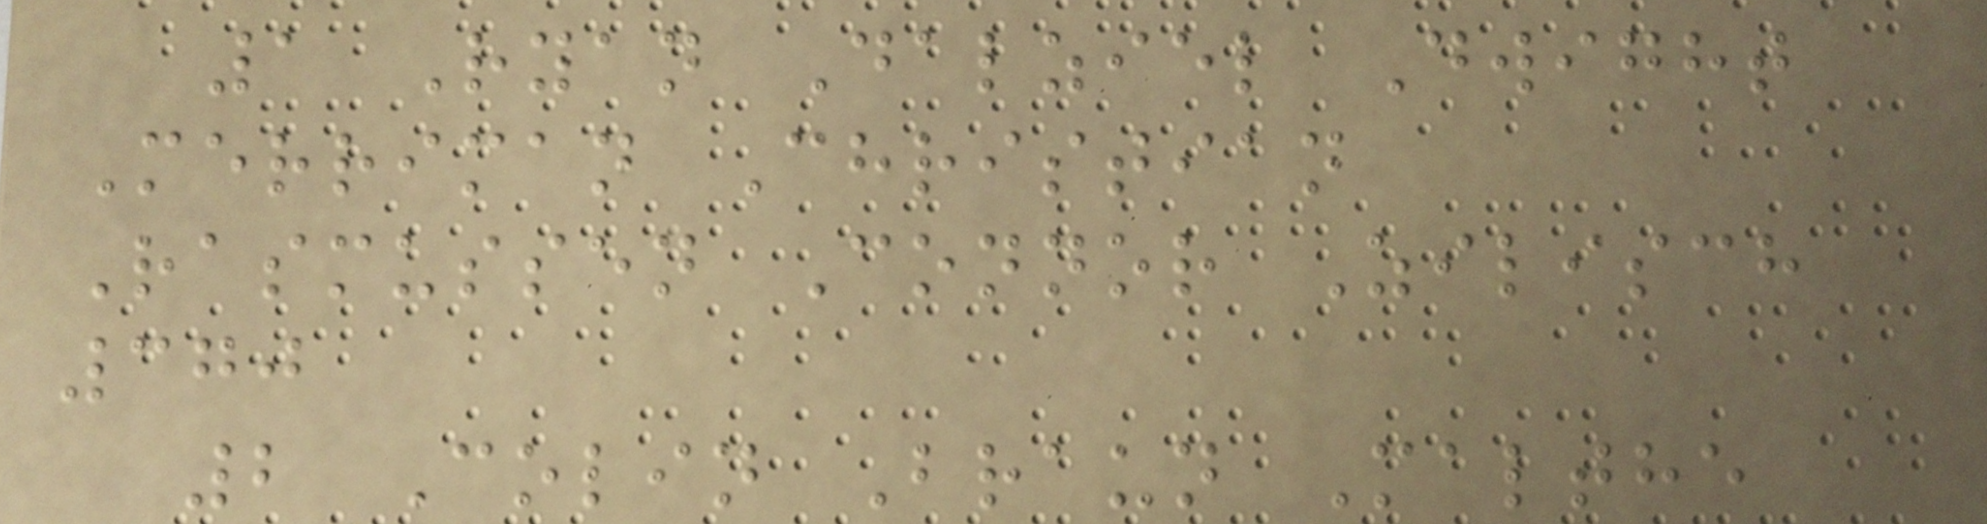1 Ryan Dalziel Dwight
Merriman Christian
Rasmussen Connor Zilisch
370
2 Colin Braun Malthe
